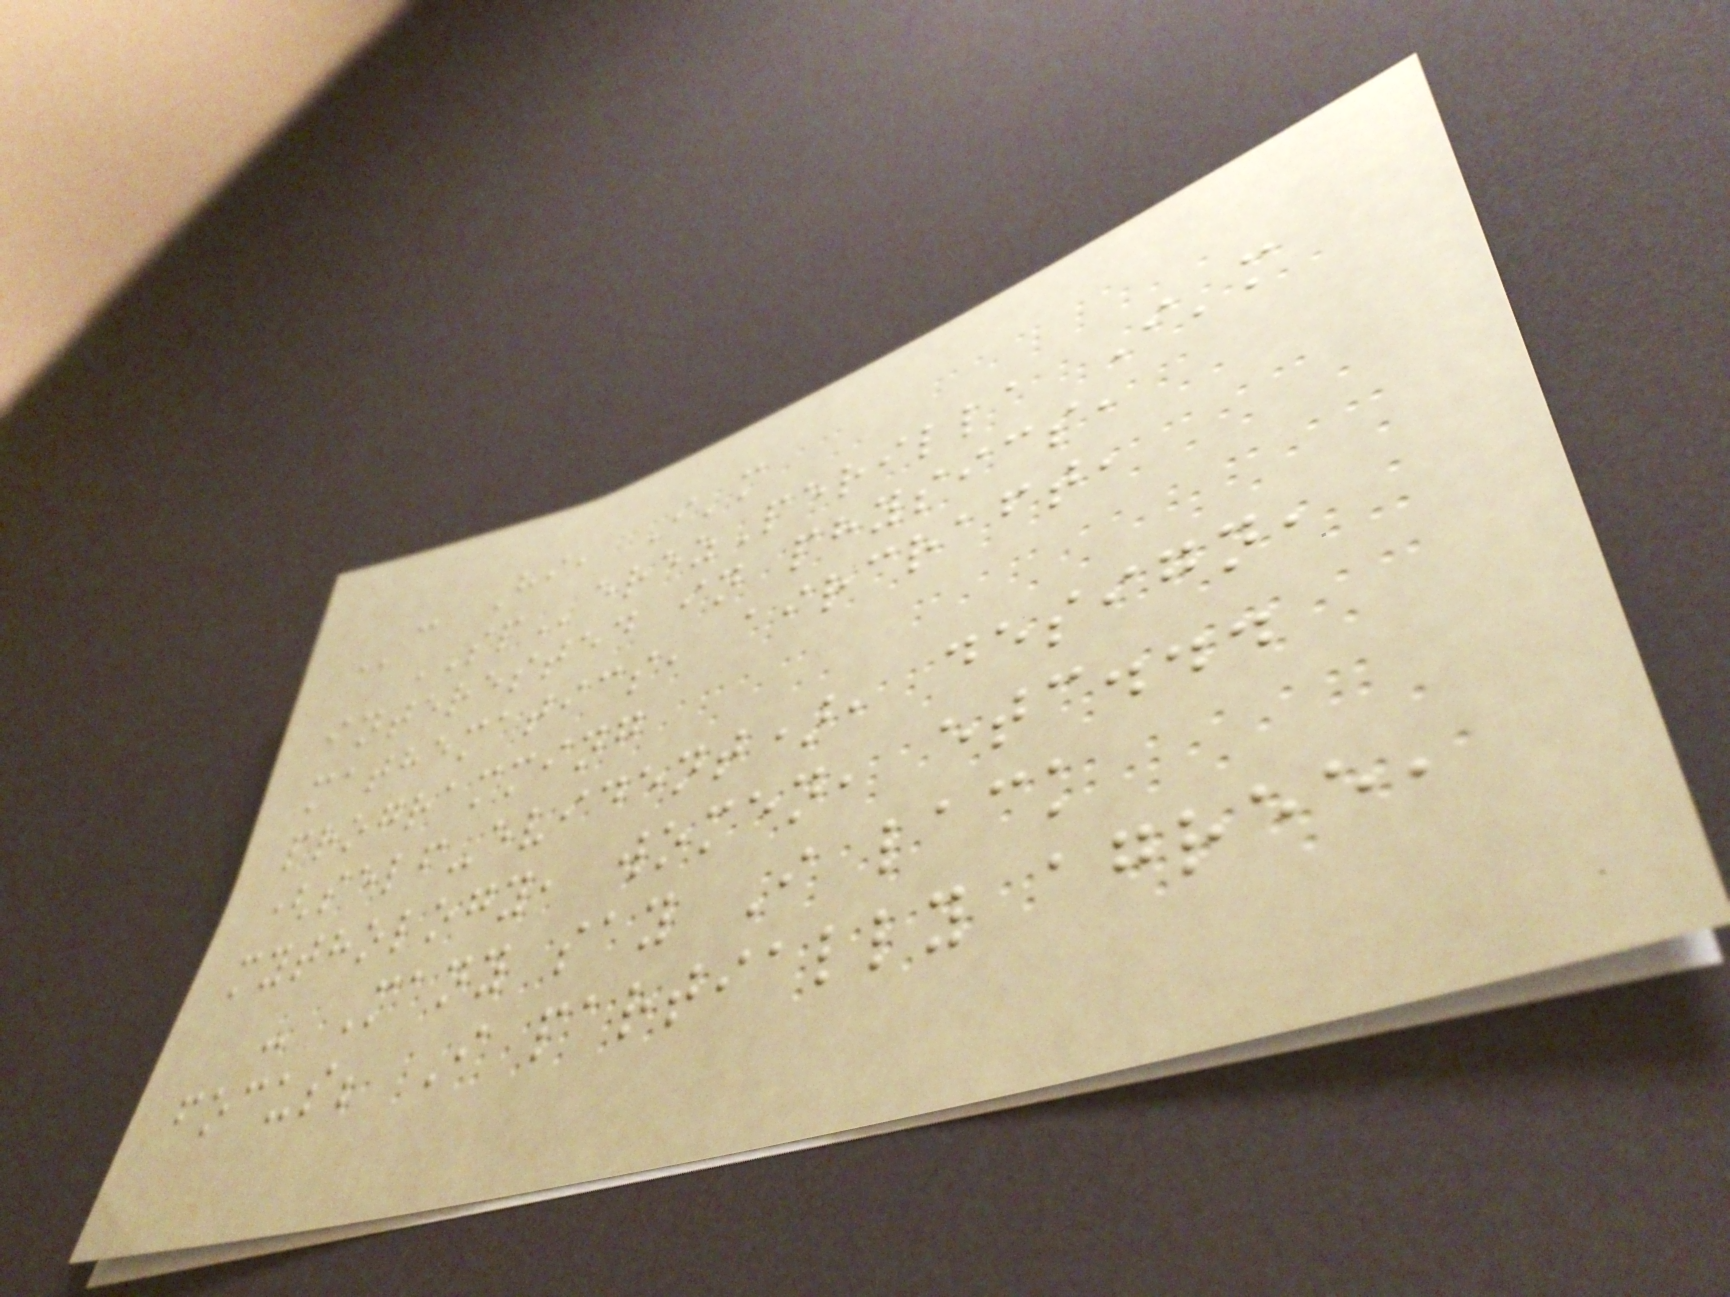- Hi, I'm
@SPerezPerilla I'm
interested in physics,
mathematics, aircraft,
programming
(self-evident), design,
mythology, women, etc...
- Many say I lack
focus; I partially agree,
